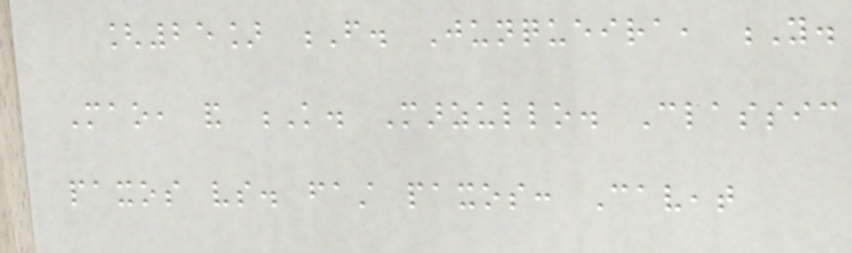[25] F. Junqueira, Y.
Mao, and K. Marzullo. Classic
paxos vs. fast paxos: Caveat
